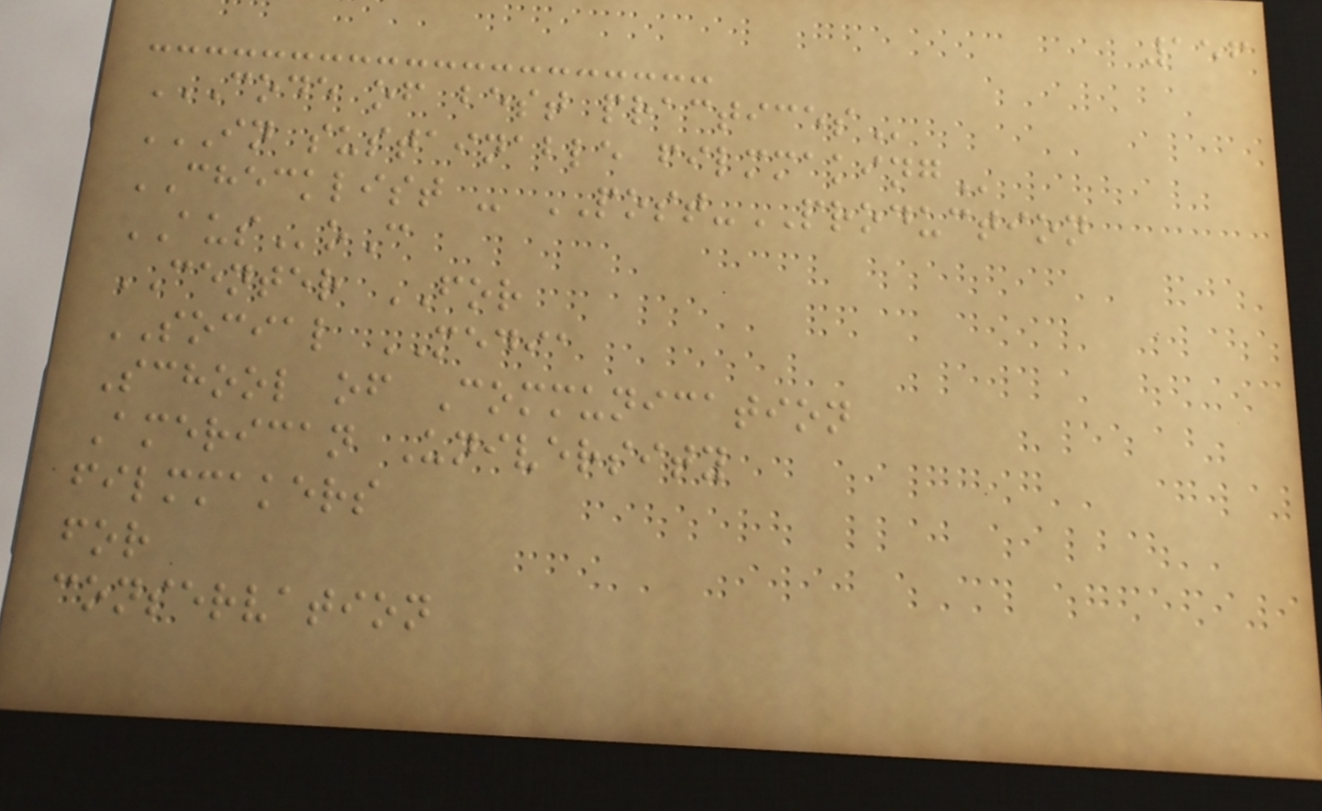156
CODE OF BEST PRACTICES
IN SUSTAINABLE FILMMAKING
CHECKLIST - POST-PRODUCTION
AUSoC
CENTER FOR
SOCIAL MEDIA
School of Communication
American University
filmmakers
for
conservation
